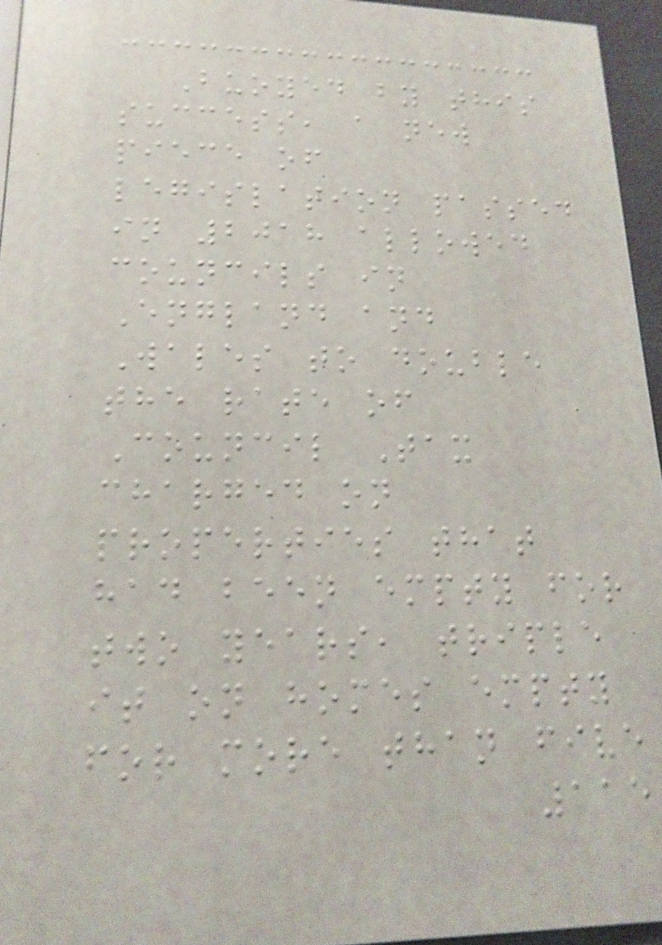Buoyed by this
success, a new
piece of
legislation passed
in 2018 allowed
councils in
England and
Wales to double
the rate of
Council Tax
charged on
properties that
had been empty for
two years, triple
it on homes empty
for more than five
115
